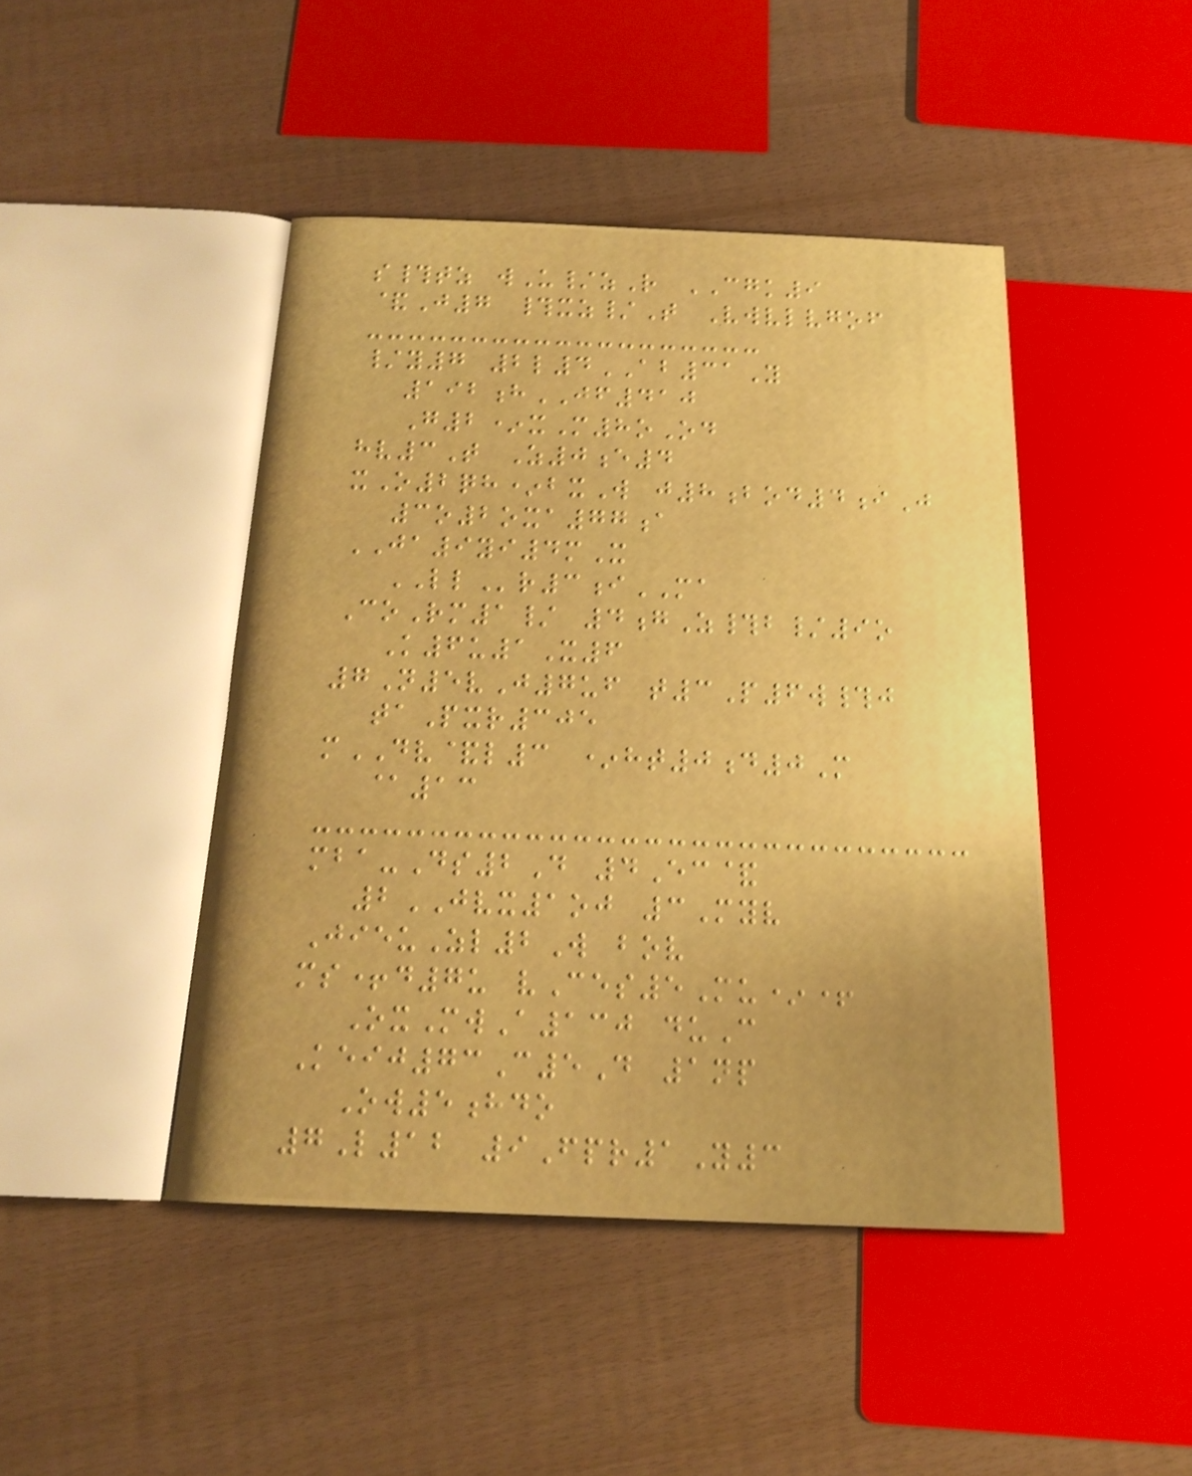s#tz wU/zR CGK9
&J7 #xz/T Vwvlvgof
/y7 2l4AB31Y
192hJF410
G2*xM8oOd
hv3T Z0e4
xO2qh*bxW j8bod4iJ
3o2oxa77a
JA9yi4mX
LLr3iMA
CoRm1/ 4gZ#b/9o
K6u1X6
7N5vJ7uf t3P6w#j
taPxr305
mDV&l3 *ht0d0M
@13
mba-Ds2D 4Ec&
2JVX1oj 3Myv
JieuZl2W bov
ms+d7u vCes5Mu*+
OxMwA130 duC
Keij73C5D 1np
Ow5hdo
7L12 9Fpr1Y3
